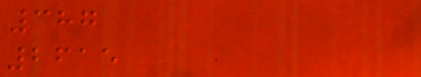387
2615
